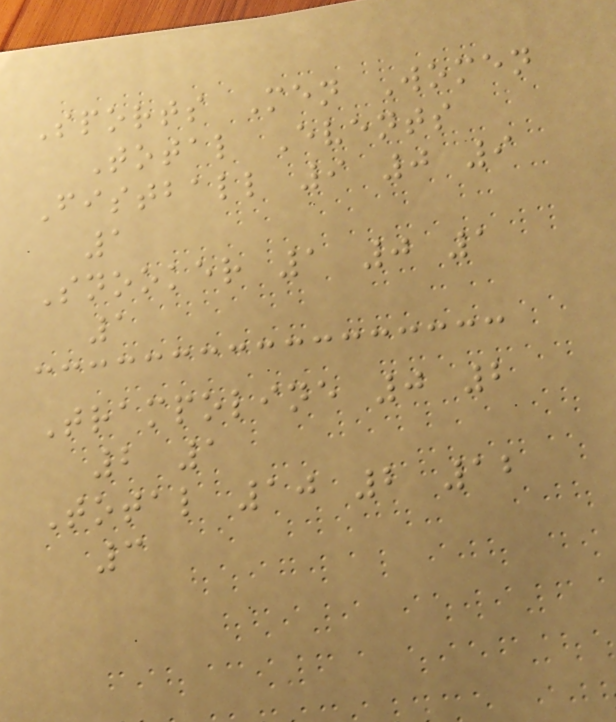Sports Men Women
Total Events
Fistball 9 0 9
1
Snooker 1 0 1
1
Trampoline 0 2
2 1
Total 10 2 12
3
